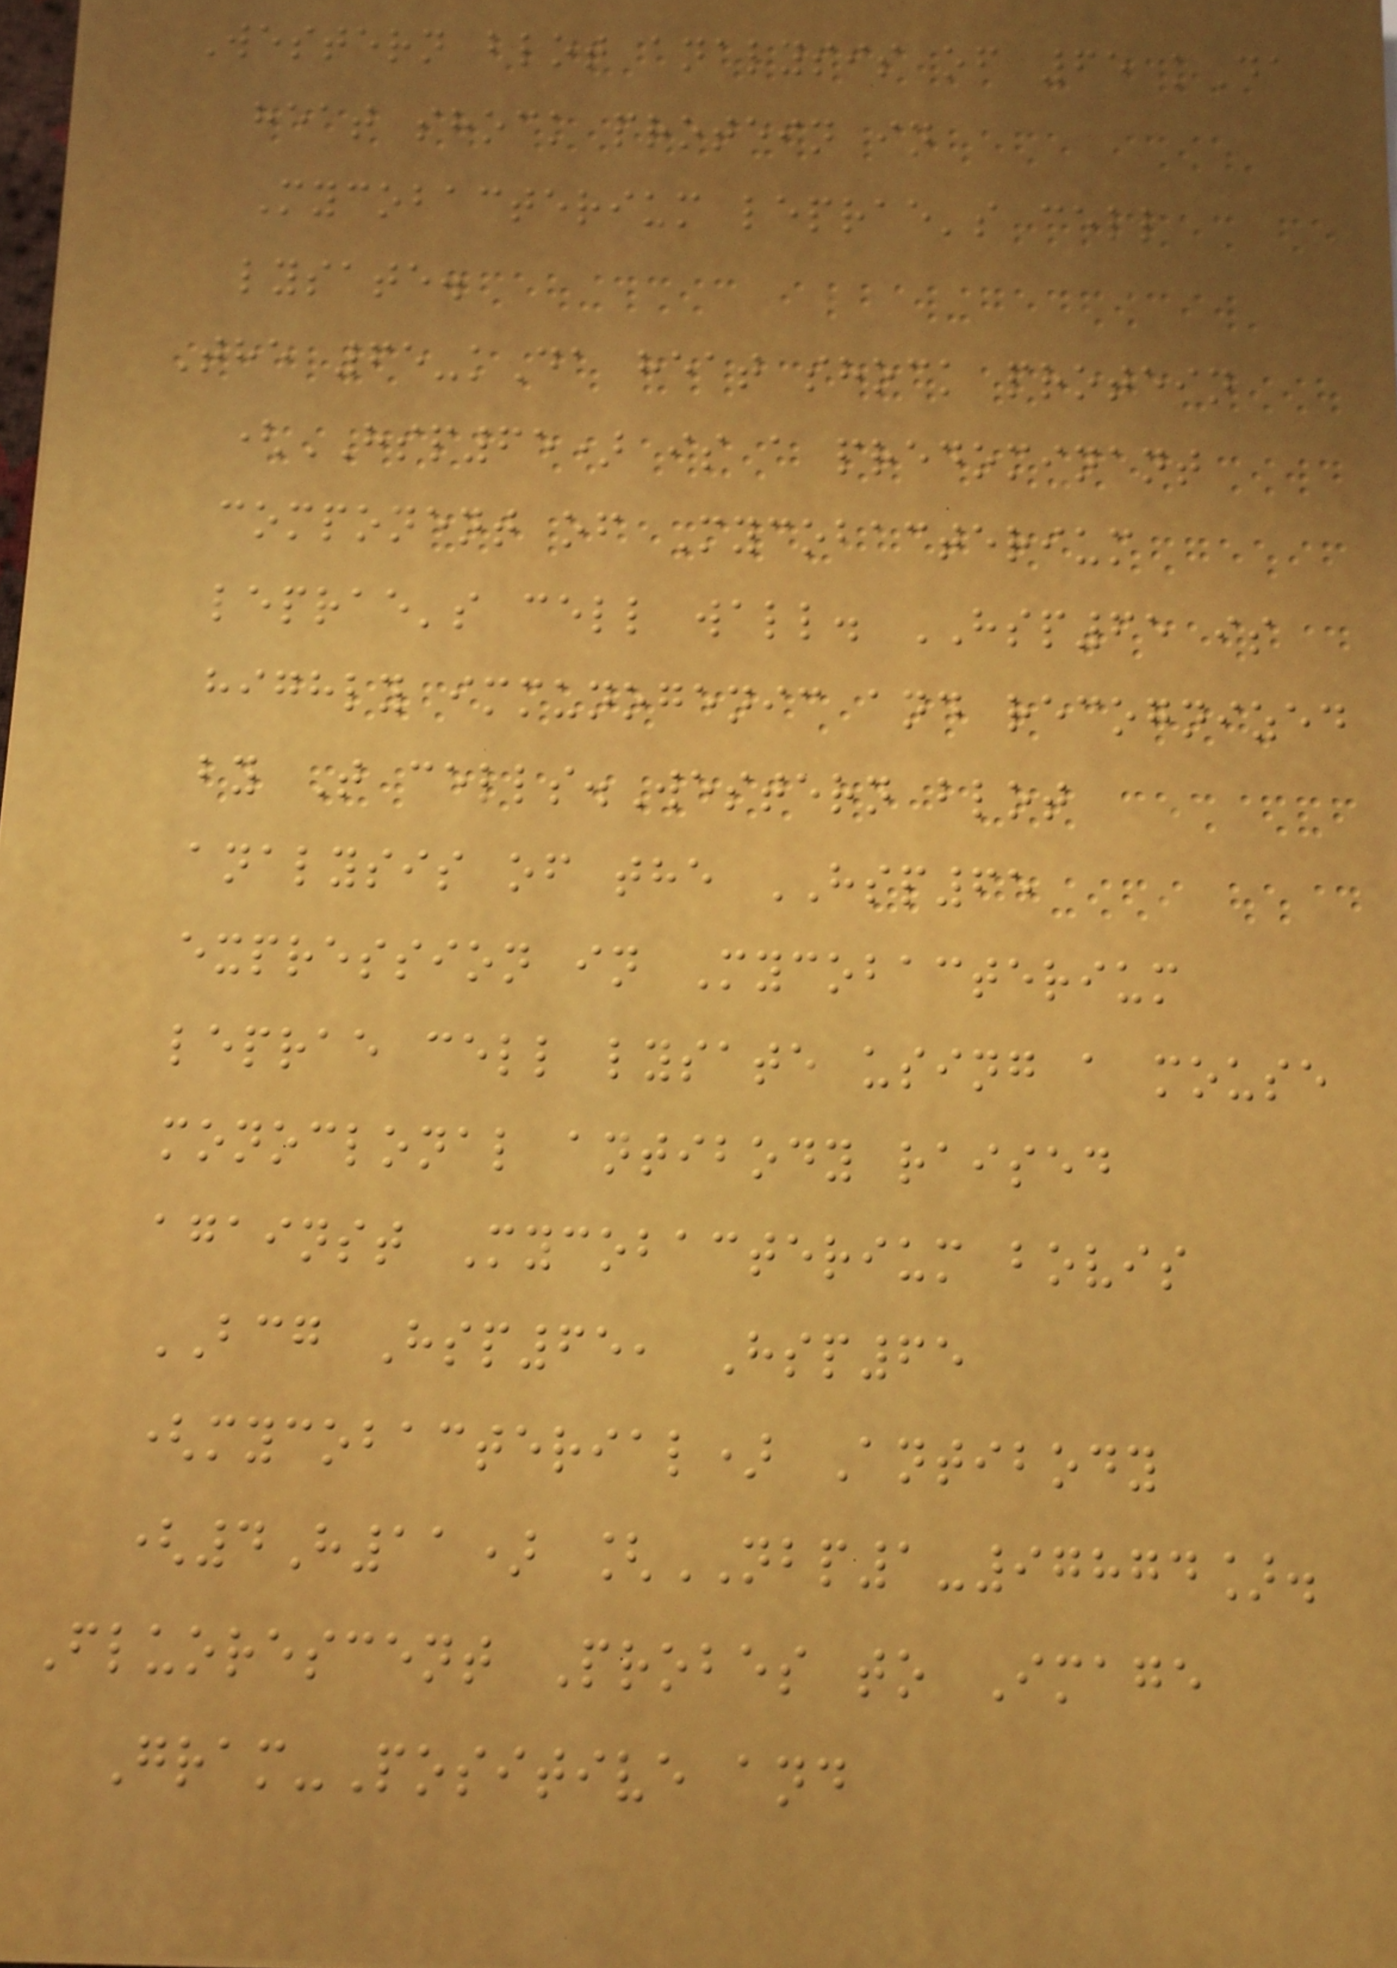Western blot analysis of 65 kDa
heat shock protein in
Mycobacterium leprae's cell
lysate.
The 65-kDa heat shock protein
(HSP65) is a predominant
component of Mycobacterium
leprae's cell wall. HSP65 is
highly immunogenic and recognized
by T cells.Western blot
analysis of the HSP65
expression in Mycobacterium
leprae cell lysate using a mouse
monoclonal antibody raised
against Mycobacterium bovis
BCG Hsp65, Hsp65
(mycobacterial) Antibody
(4H11) [NBP1-97874].
Fluorescent Probes to Image
Gram-Positive and
